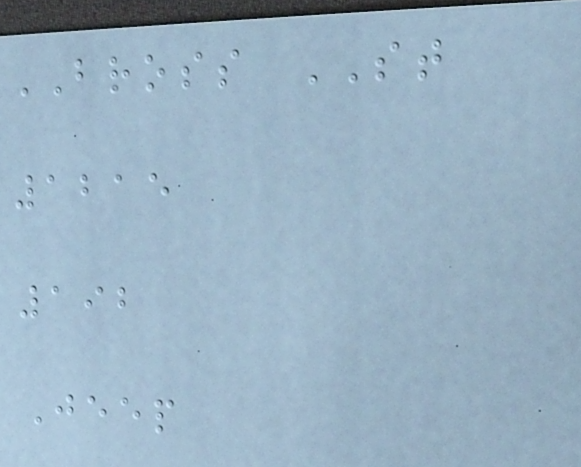BROSS ST
1215
192
Jeep
